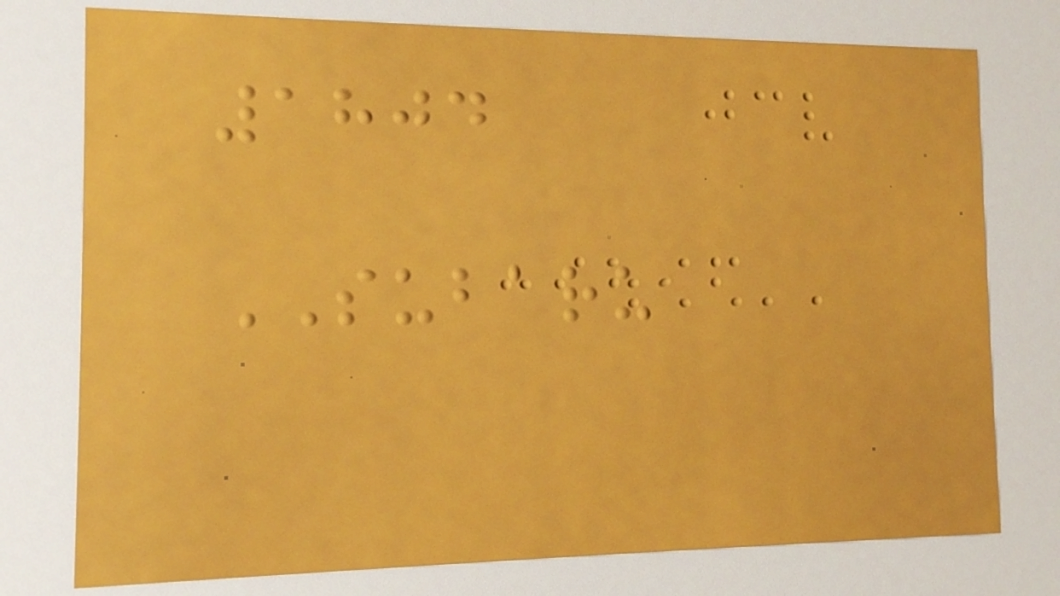1804
SUBARU
